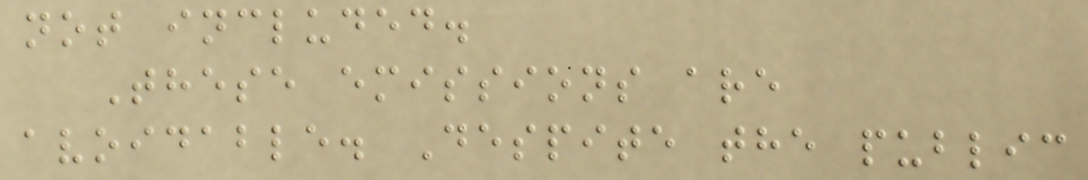not included.
These emissions are
avoidable. Despite the public
